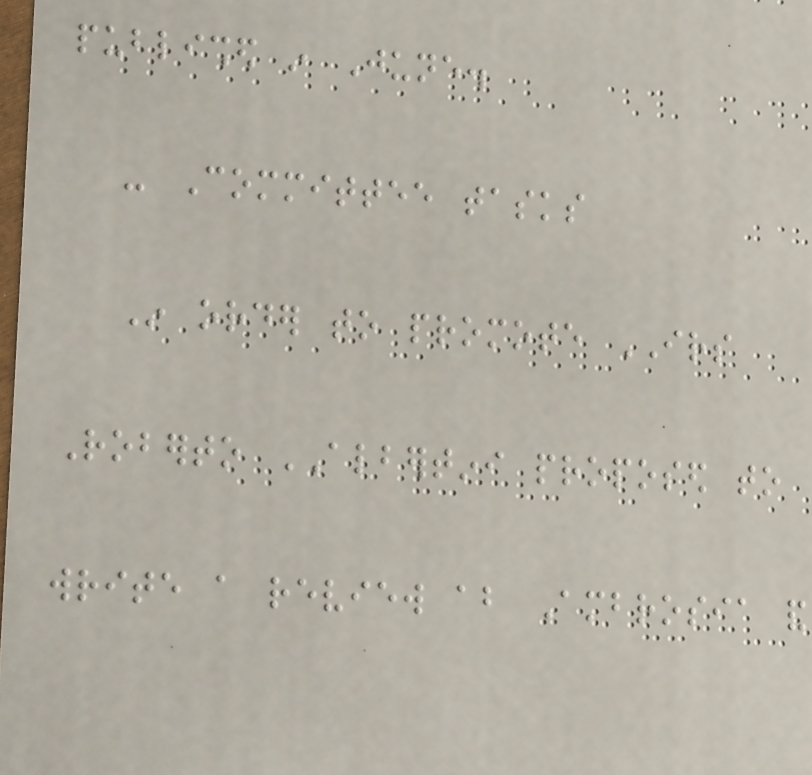published in June.
- Committee tasks
In order to promote IRS
Roberto ALBERTINI proposed to
write a review about Ambrosia and
